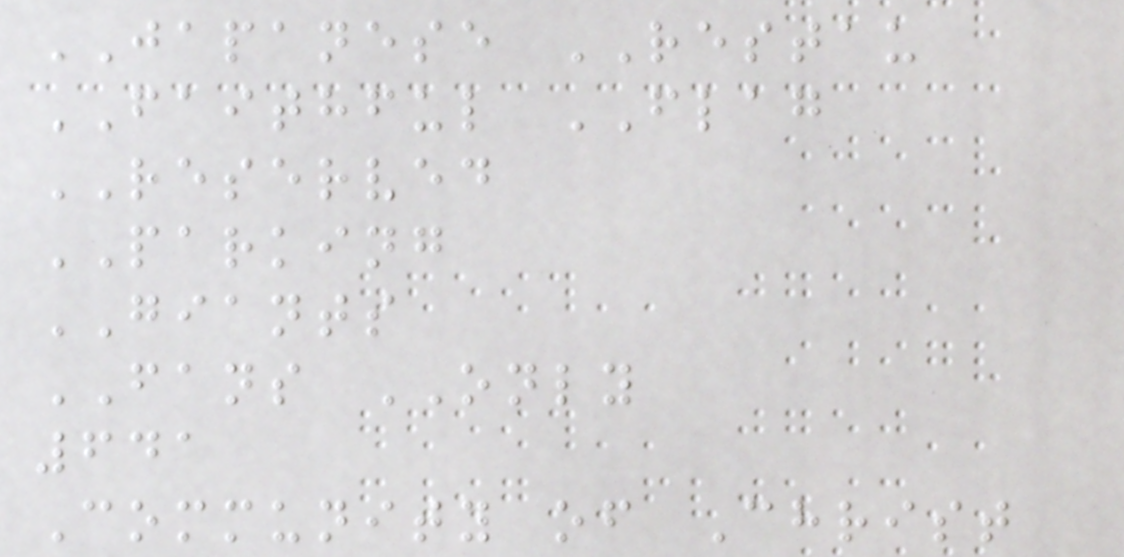JAPANESE RESTAU
FAITHFUL FLAG
RESERVED
PARKING
GIANTS
FANS ONLY
641
Community of Christ
